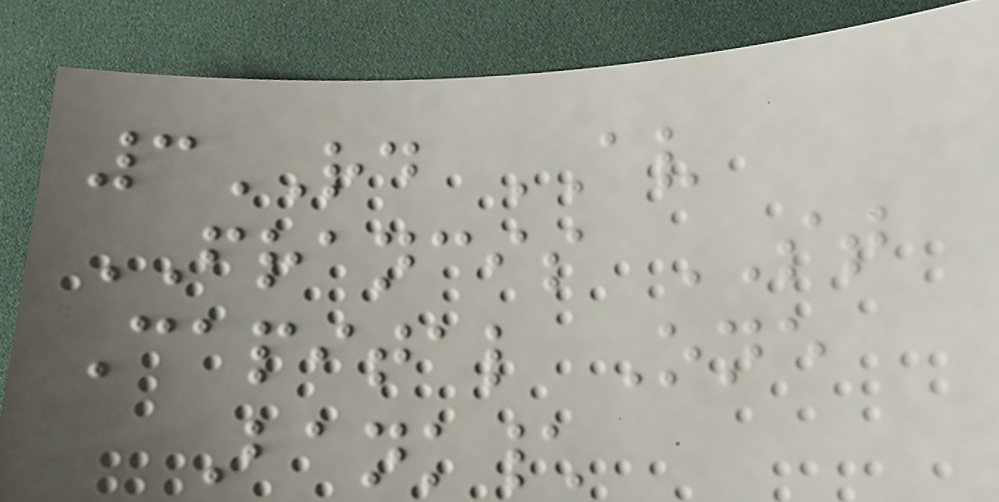3RD AV
FRANCIS ST
Capital One
Bank\
